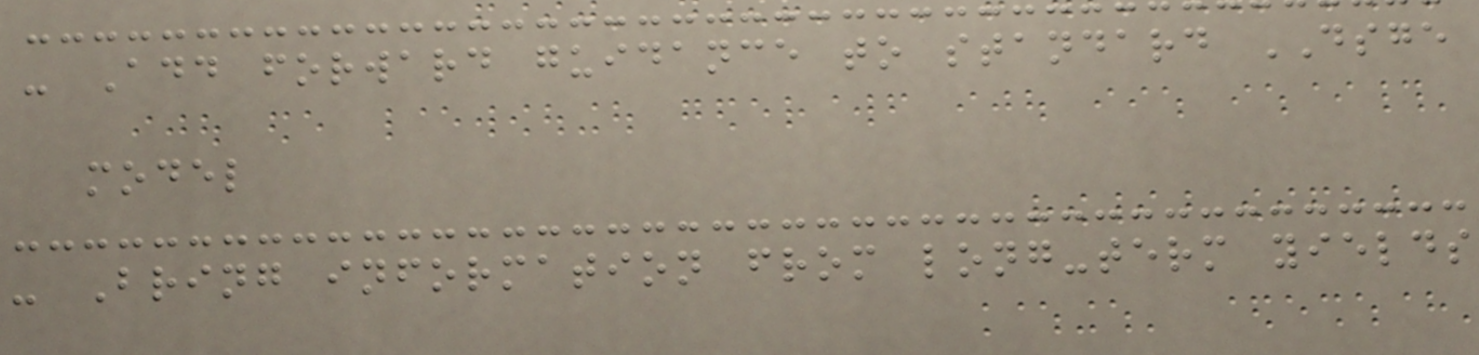- Add forward guidance to standard DSGE
model
- Bring information from long-term yields
